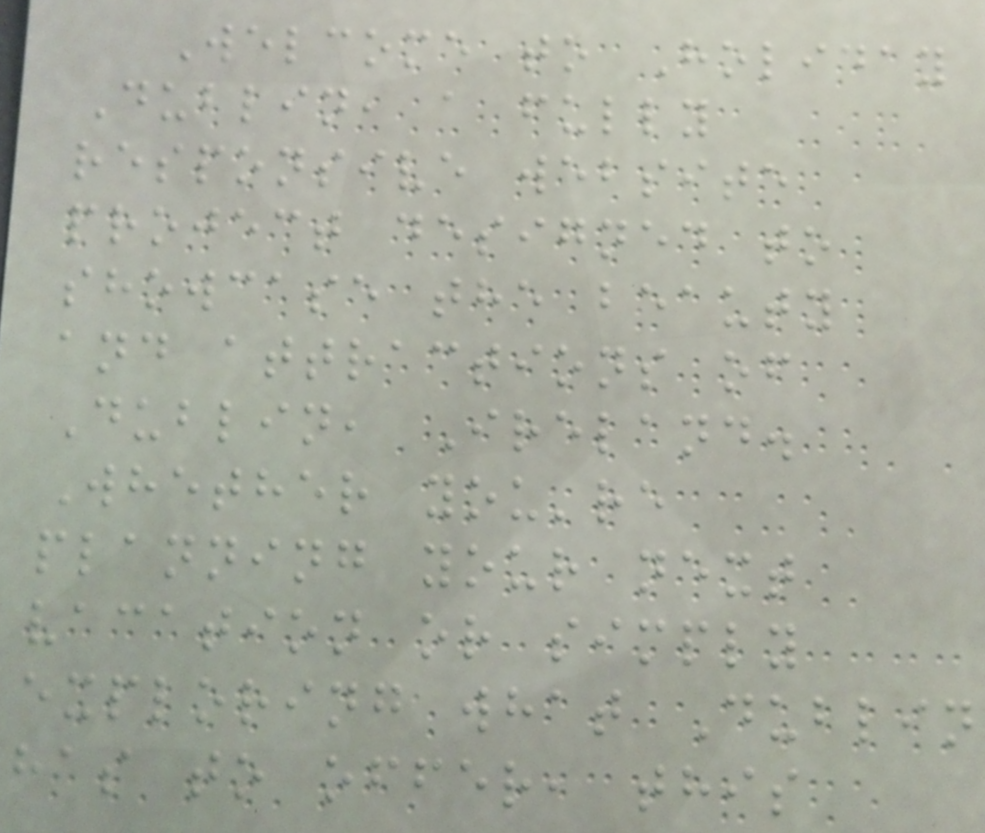Welcome to Holiday
Dublin, a fully
responsive website
project designed to
showcase the beauty
and attractions of
Dublin, Ireland.
Whether you're
planning your next
vacation or simply
exploring what Dublin
has to offer, this
